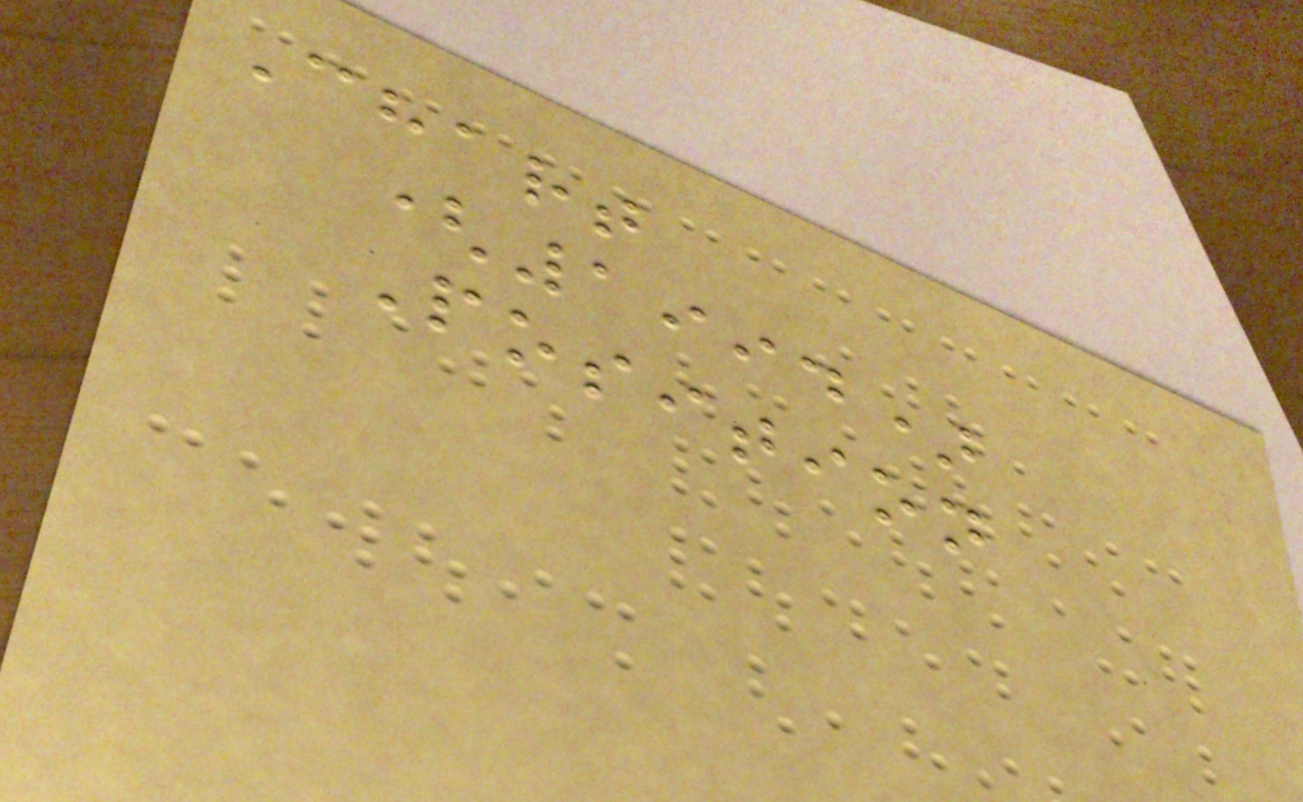Chart
(1994)
Position
